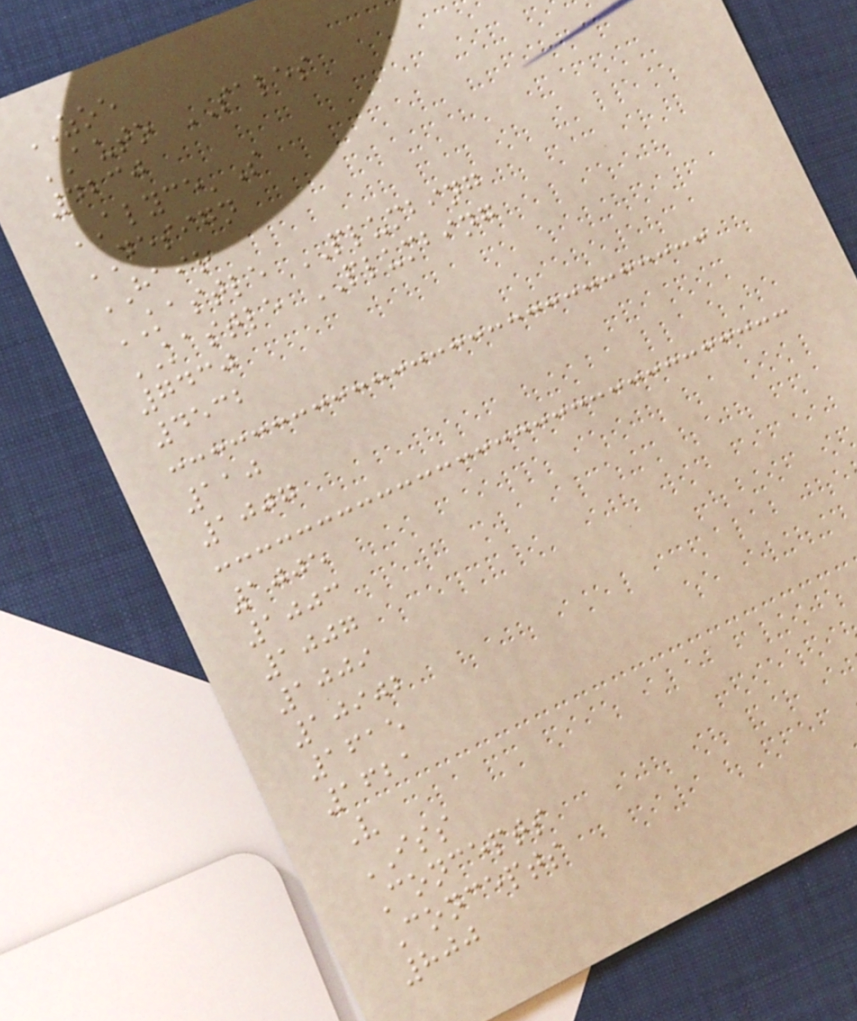ZOE
AUTO SALES
4230
ALYCE'S
DESIGN
HAIR
KASTLE PLUMBING
KASTLE PLUMBING
7430
4532
110
1007
1005
1003
1007
1009
10902
1615
1621
V
ISS
Concepts
Concepts
800
